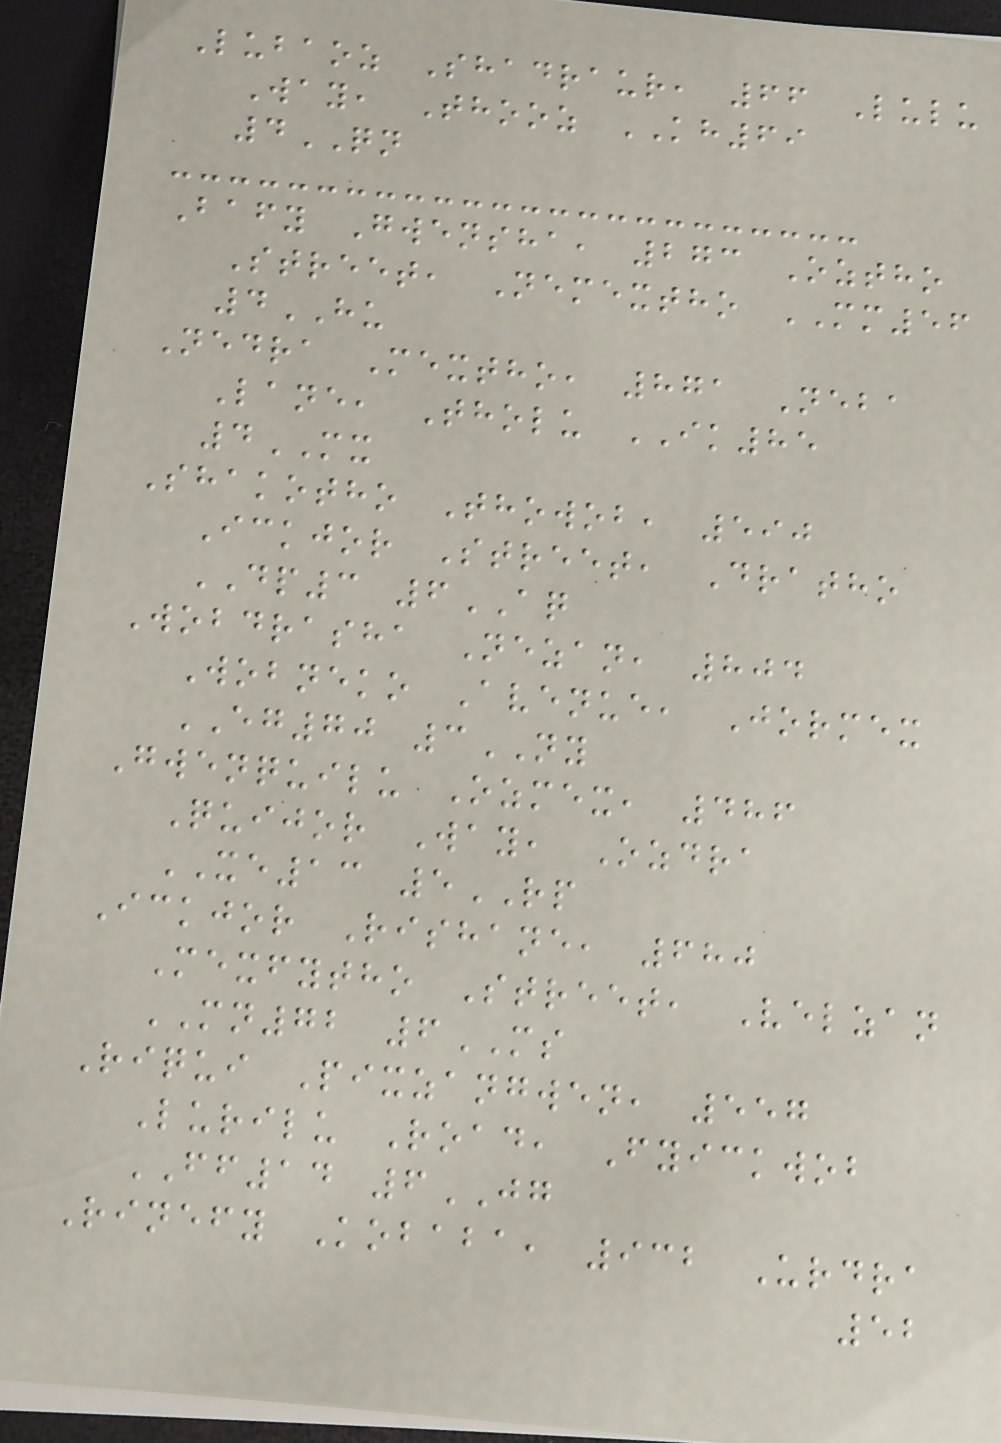Lubaoz Shadraur, 66 Lulu
Way, Thooz KH69
4QN
Bafy Gwensha, 273 Oztho
Street, Nemextho MM56
4HU
Nedra Mextho, 871 Neba
Lane, Tholu IK85
4MX
Shakotho Thowob, 590
Ickjor Street, Dratho
DP3 6AQ
Wobdrasha Nezan, 804
Wobneko Avenue, Jormex
EG70 3NY
Gwenquilu Ozmex, 486
Quijor Way, Ozdra
XE13 5RP
Ickjor Rishane, 680
Mexfytho Street, Velzan
MN72 6MS
Riqui Pixzangwen, 557
Lurilu Road, Fyickwob
FF14 6JG
Rinefy Kobaba, 932 Urdra
52
